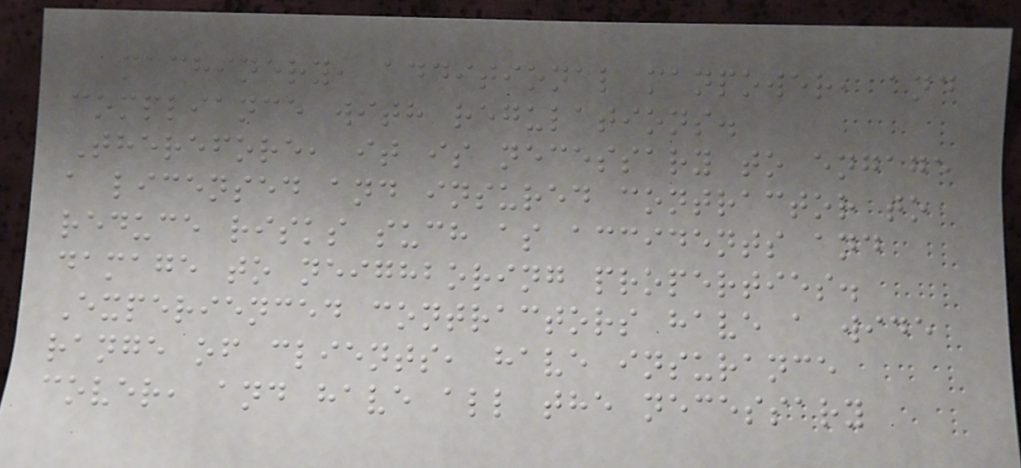machinery, additional manpower, and
compliance with regulations.
Therefore, it is necessary to engage
a licensed and insured contractor to
reduce risks such as accidents and
damage to neighboring properties.
Experienced contractors have a wide
range of clients, have insurance
cover, and have all the necessary
